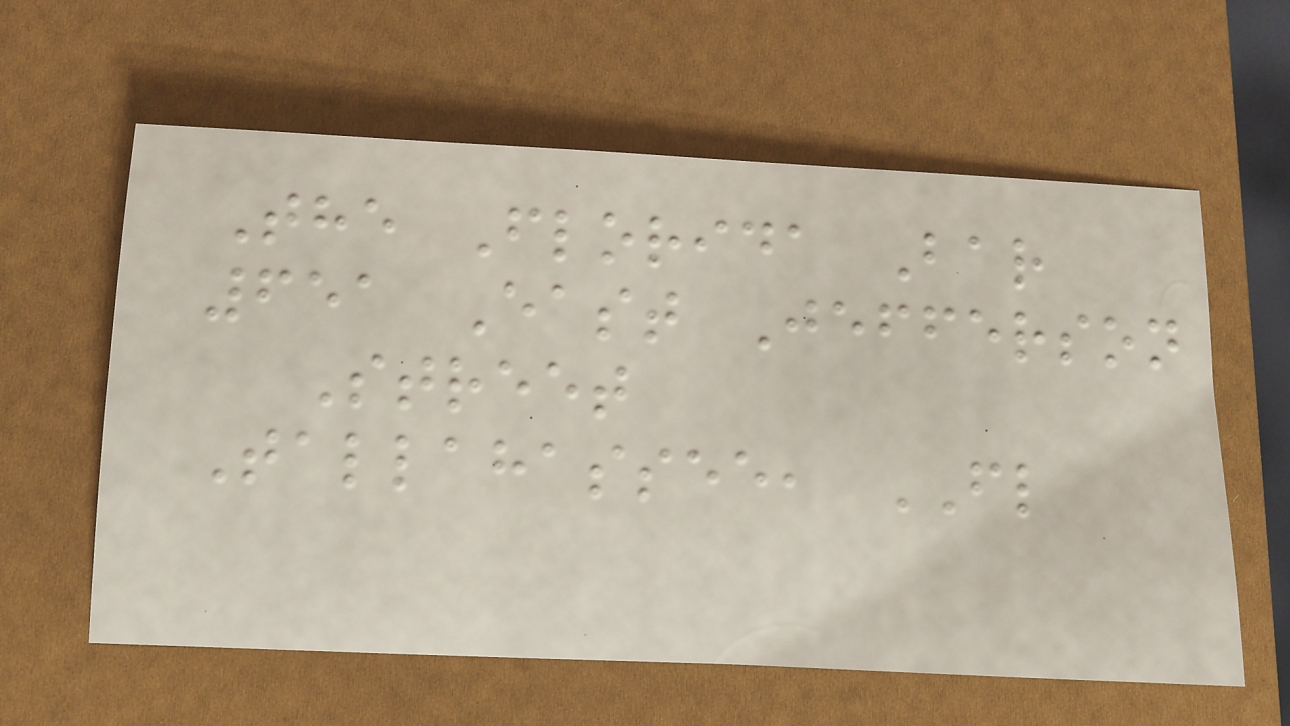The Florida Bar
651 East Jefferson
Street
Tallahassee, FL
